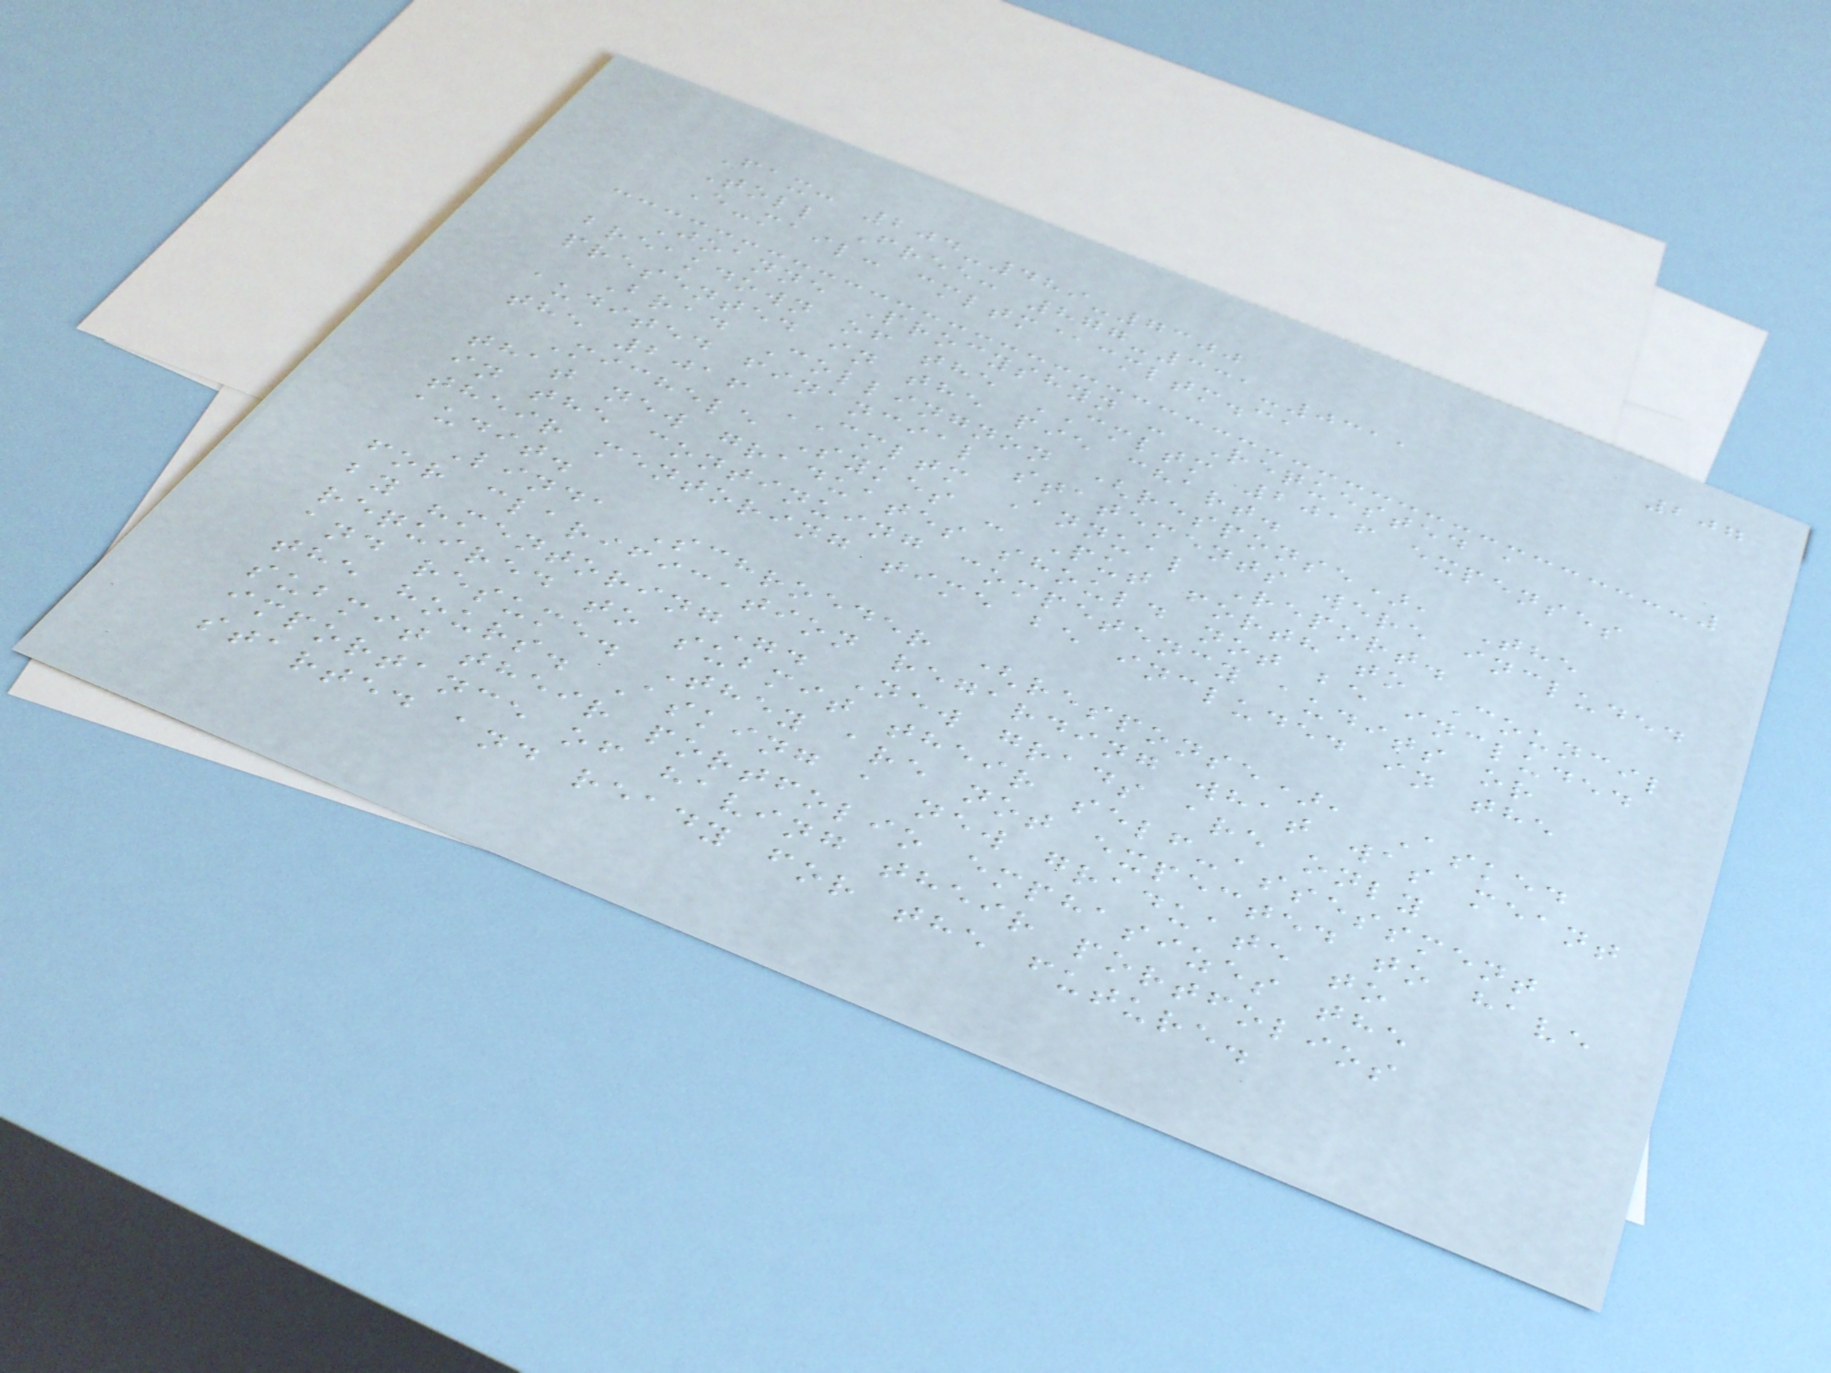207
Fax: 204-489-7300
Toll Free: 877-331-0311
E-mail: cmltm@cmltm.ca
Joanne Procyshyn - Requested a
breakdown of the CMLTM 2016 expenses
presented in the pie chart.
Brad Collingnon (response), The
audited financial statements were included
the 2016 CMLTM Annual Report.
Michele Sykes - Put forth to Council
that new graduates should not be included
in the continuing competency audits or
their mentoring time be included in the
audit.
Linda Schroeder (response), Asked
for clarification regarding what was meant
by "mentoring". New grads are only
required to submit their self-assessment
and resume. They are not expected to have
the hours. Asking a new graduate to
submit their portfolio emphasizes the
importance of having their portfolios
started and ready for the future.
